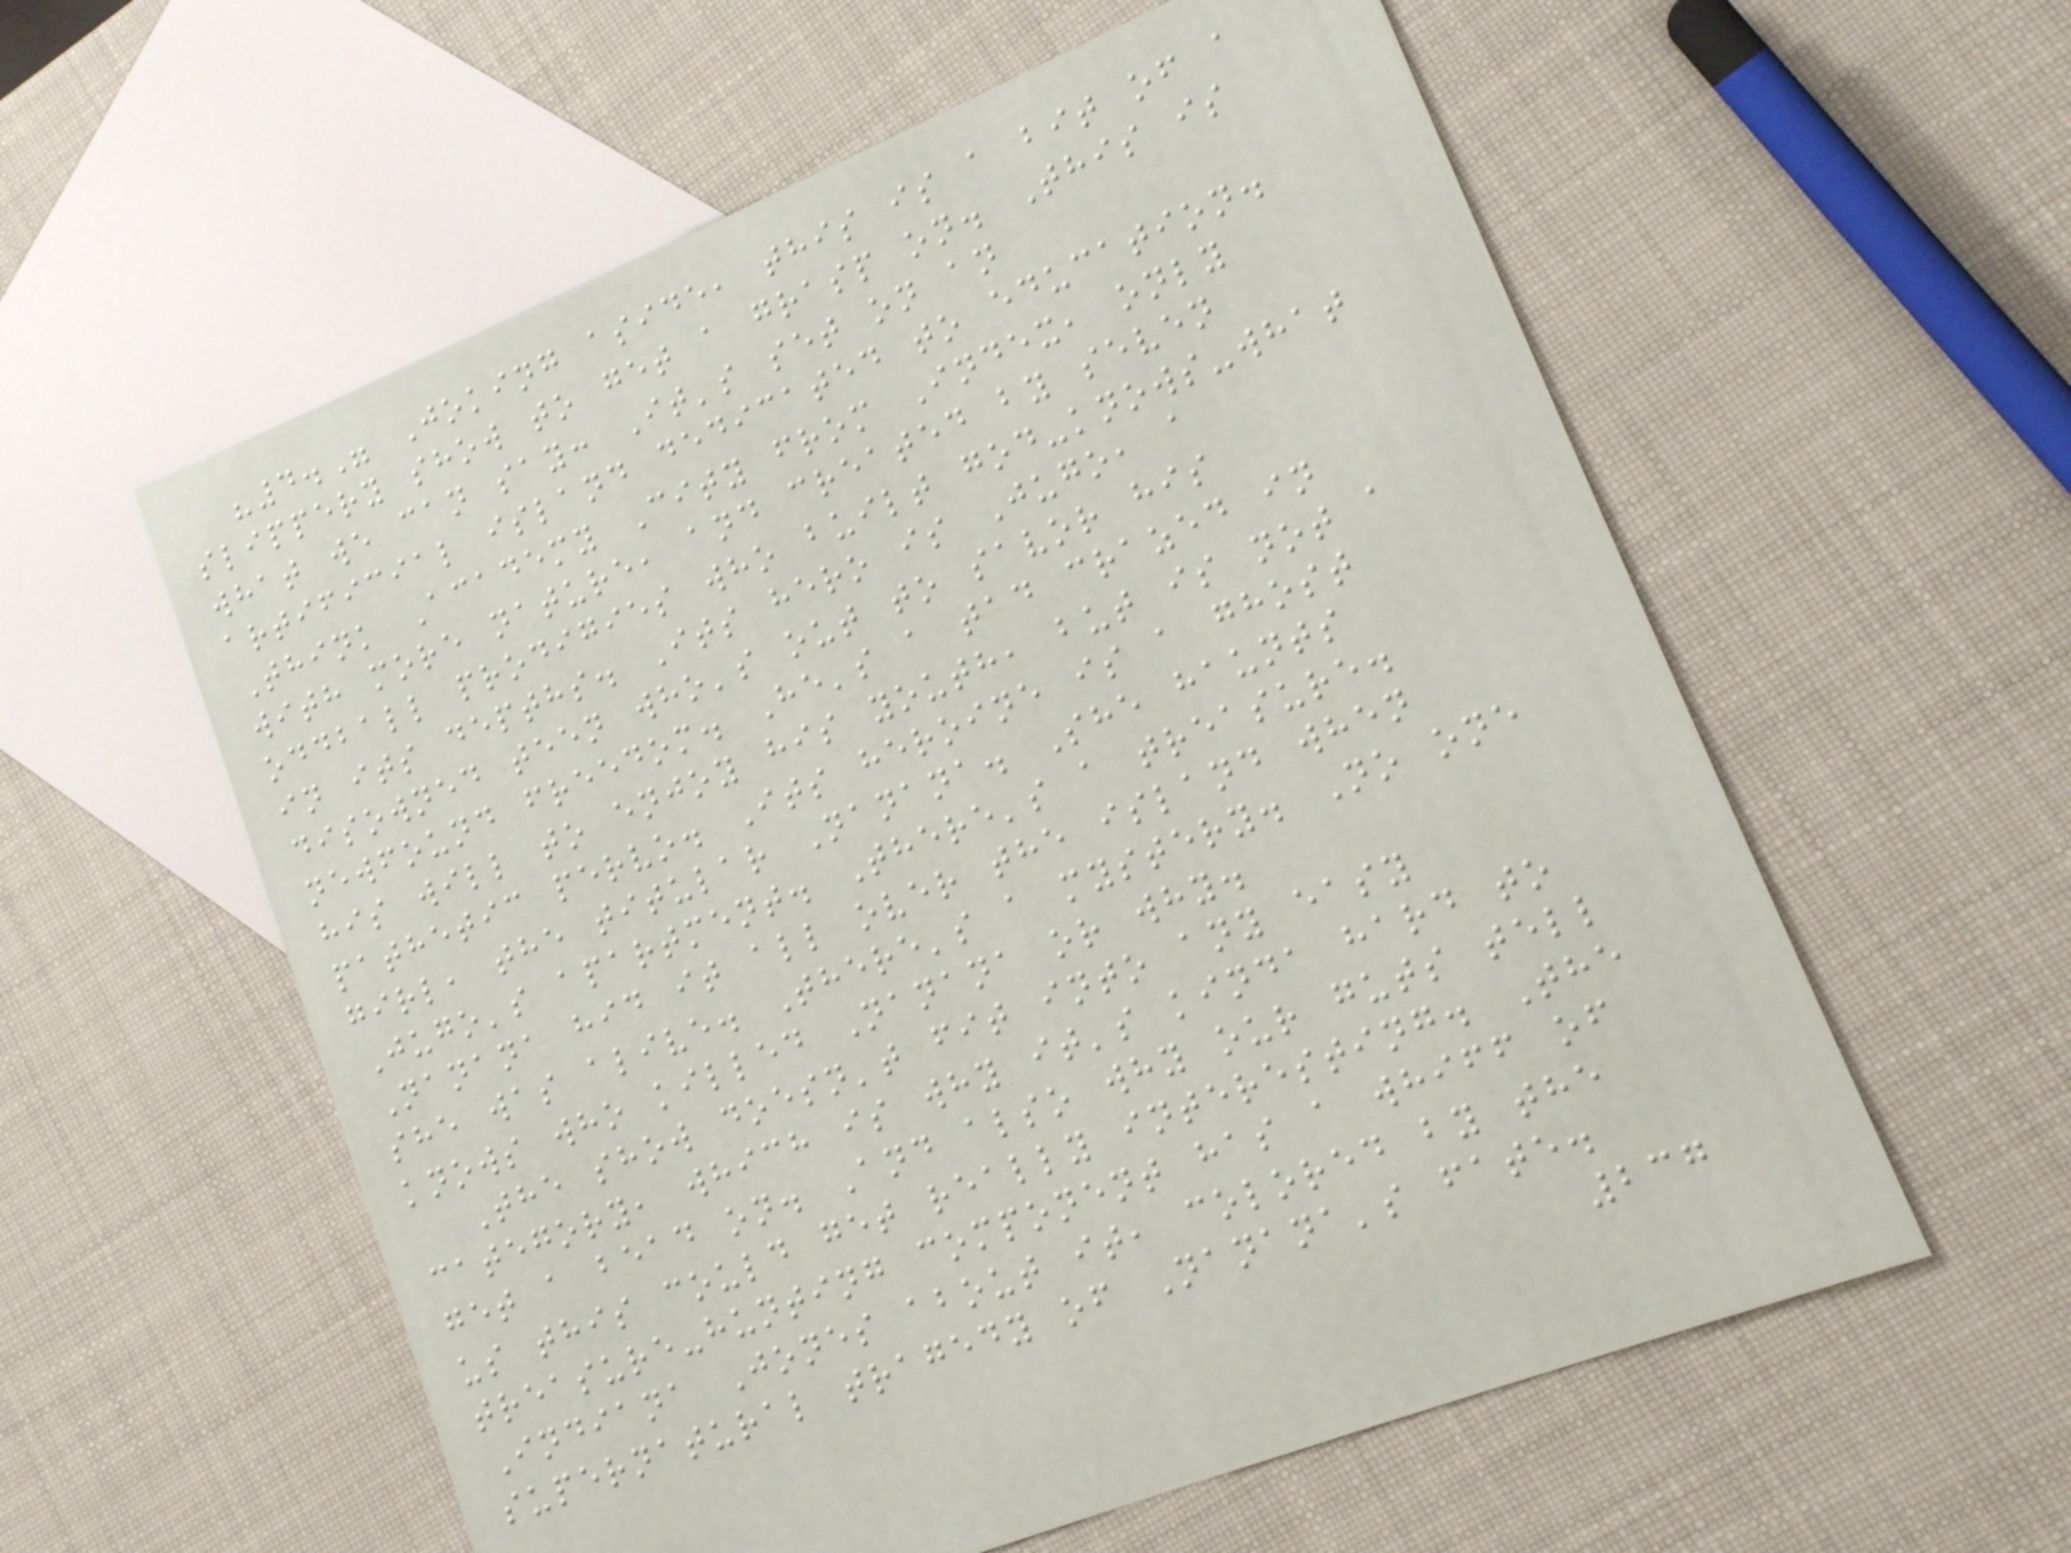"4." Joking aside, this is a bit of a
slippery show to get a grasp on. This is
what we can say: It's set on an
artificial island dedicated to education.
Think Academy City from Index, only
with more nature, and created by seven
oddball prodigies who built god-knows-what
in its depths. Its hero is Jugo, a
disowned teen who's out to savor his
newfound freedom. He's a tad crazed in
his will to enjoy his youth, but is not a
pathetic pervo. Its heroine is a ghost
girl, the titular Nanana. She haunts
Jugo's apartment. There's a treasure.
Nanana hid it all over the island when
she was alive. There's a mystery. No one
knows who killed Nanana or why.
The show doesn't fit into any easy
category, which is why it's kinda hard to
get a bead on. And also why our guts tell
us this could get really interesting. The
treasure-hunting component has a whiff of
Indiana Jones about it, colored by the
supernatural tragedy of Nanana's fate.
237
